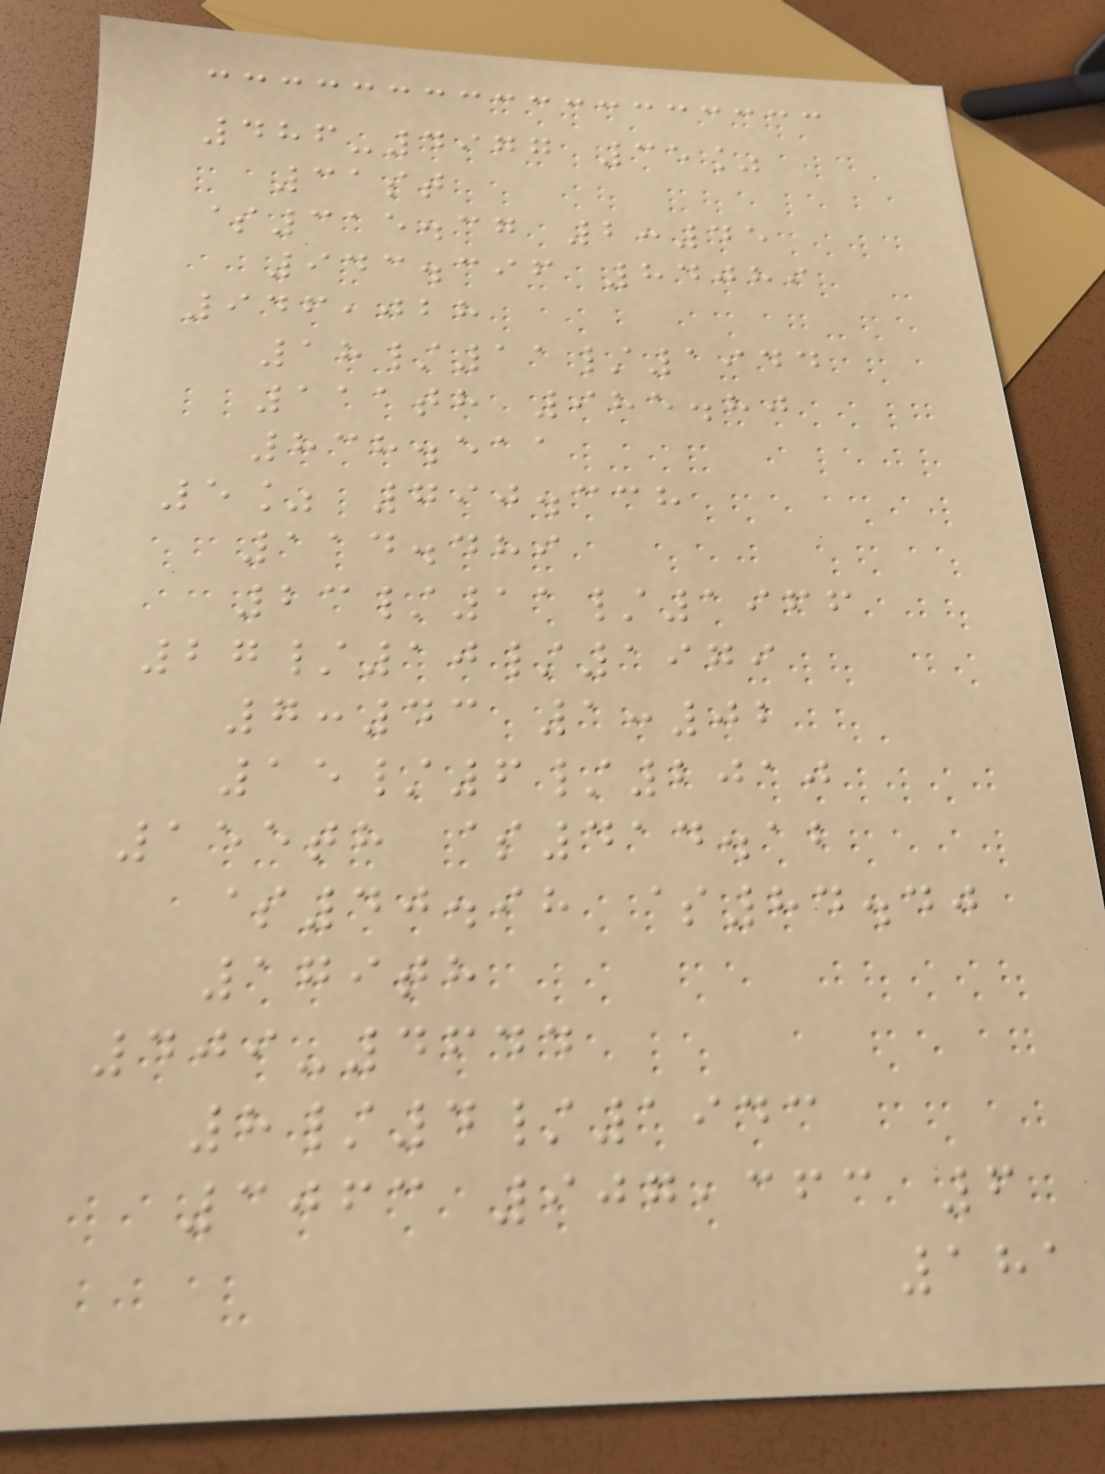486-4977 35%
31st
$315.37 2:45
943.396 84089
946,028
18/11/1944
111th 985.80
838.511
5% 790.338
114.489
23/11/1966
27/10/1979
7:43 1:02
15/6/2010
155th $414.12
$40.98 $84.40
179th
409-4644
8/4/1943
3063 907,363 6
181
